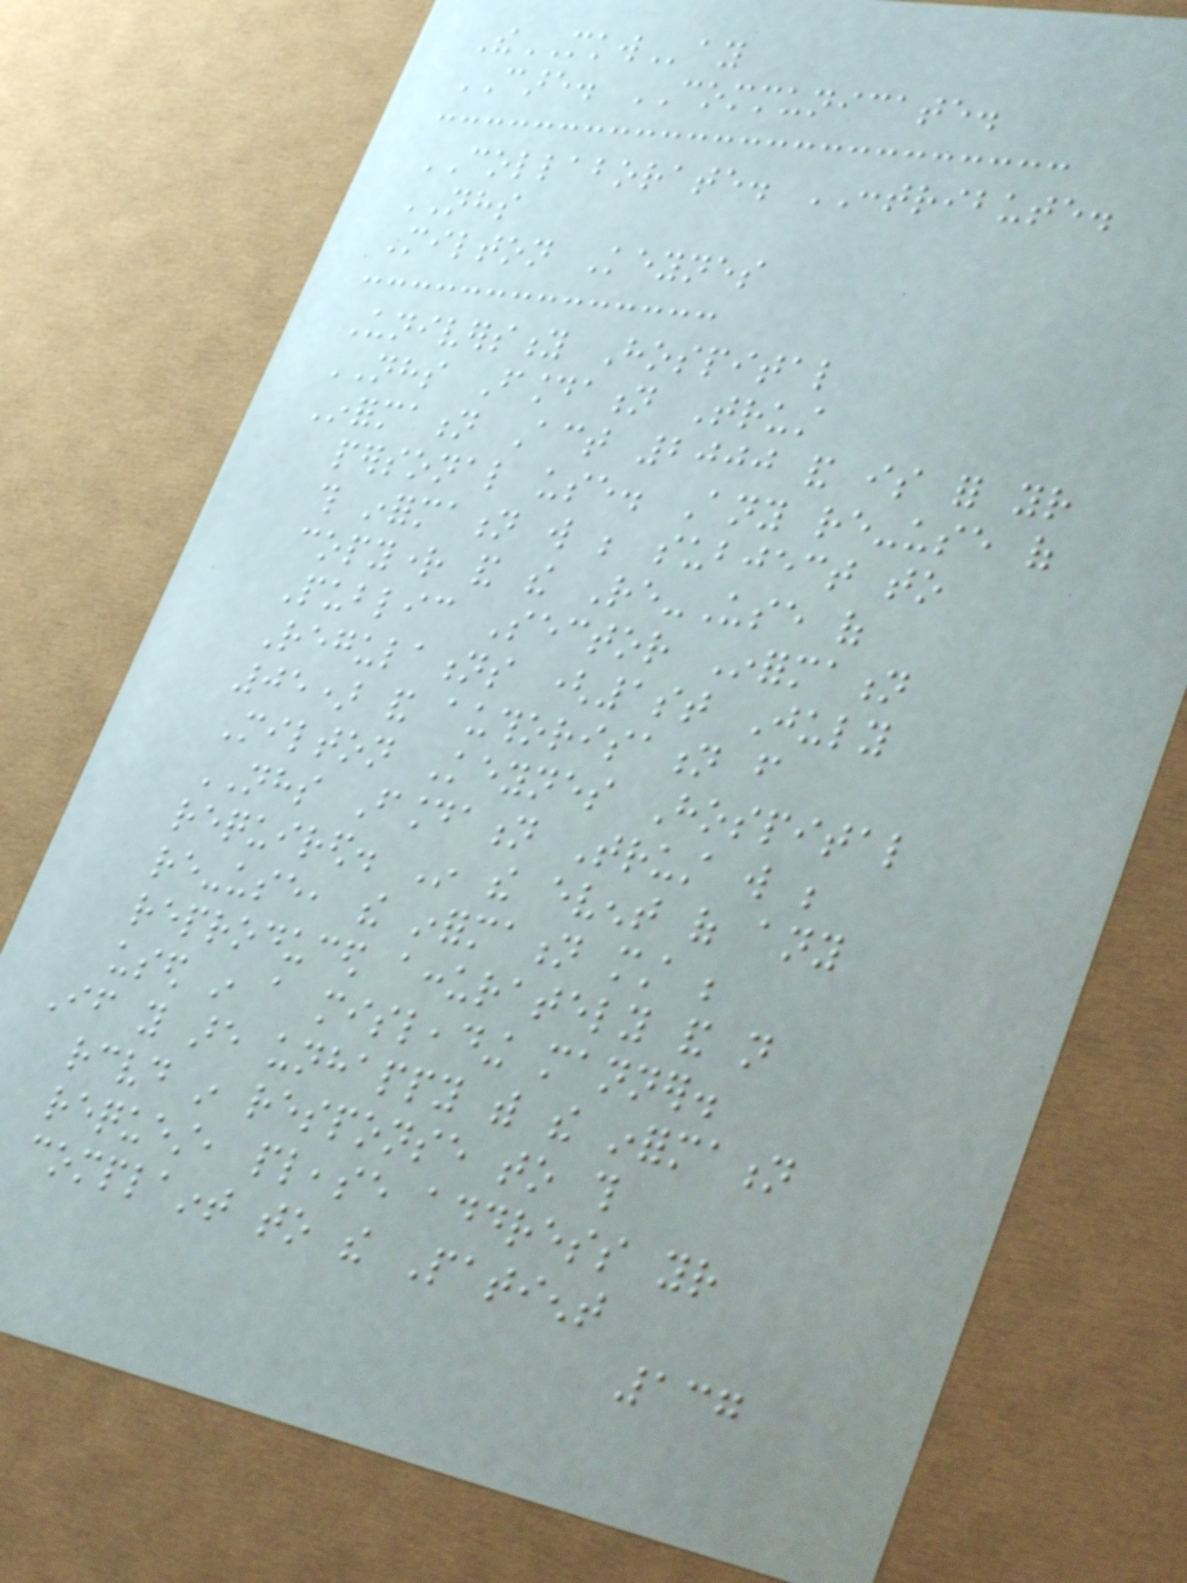TheMKWay
CARE. COMMUNICATE.
COLLABORATE. CONTRIBUTE.
NHS
Milton Keynes
University Hospital
NHS Foundation Trust
Information Act 2000 and is for your
personal use. Any re-use of
this information will be subject to
copyright and the Re-Use of
Public Sector Information
Regulations (1st July
05) and authorisation from
Milton Keynes Hospital
NHS Foundation Trust will be
required. In the event of any
re-use, the information must be
reproduced accurately and not
used in a misleading manner.
If you are unhappy with the information
received in response to this
request, please address your
complaint to the Patient
137
